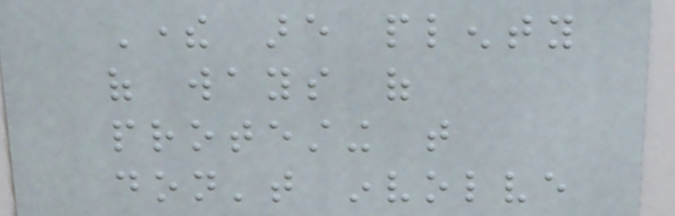There are plenty
of ways of
protesting that
don't involve
